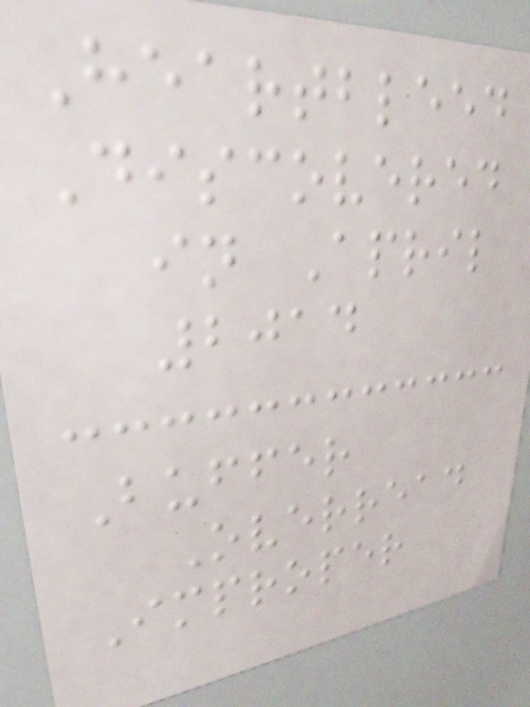Heartbleed
Discovered
in April
2014
Buffer
Overread
Improper
